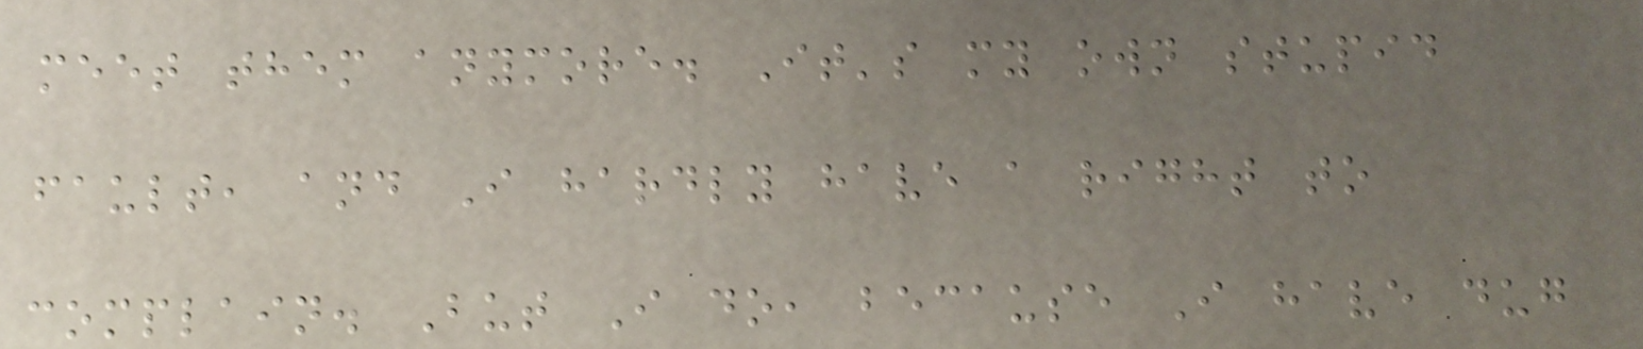meet them anymore. It's my own stupid
fault, and I hardly have a right to
complain. But I do, because I have dug
